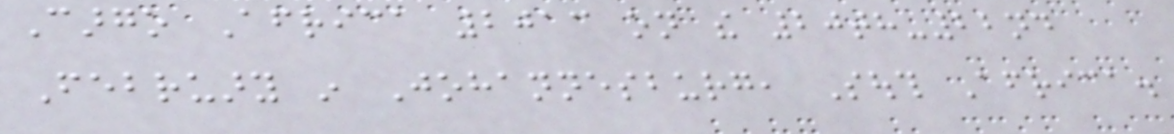Cargo Africa 2013 on the 20th-22nd
February in Johannesburg, South Africa.
